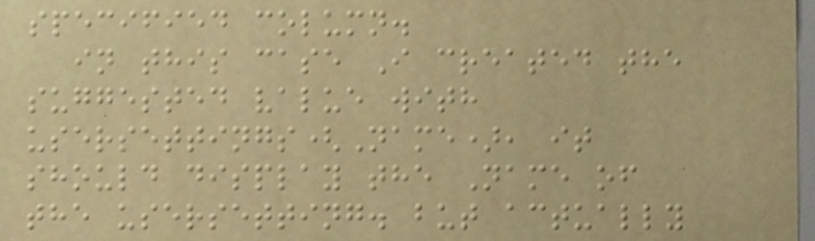specified column.
in this case I created the
suggested value with
usersettings(Name), it
should display the Name of
the usersetting. but actually
